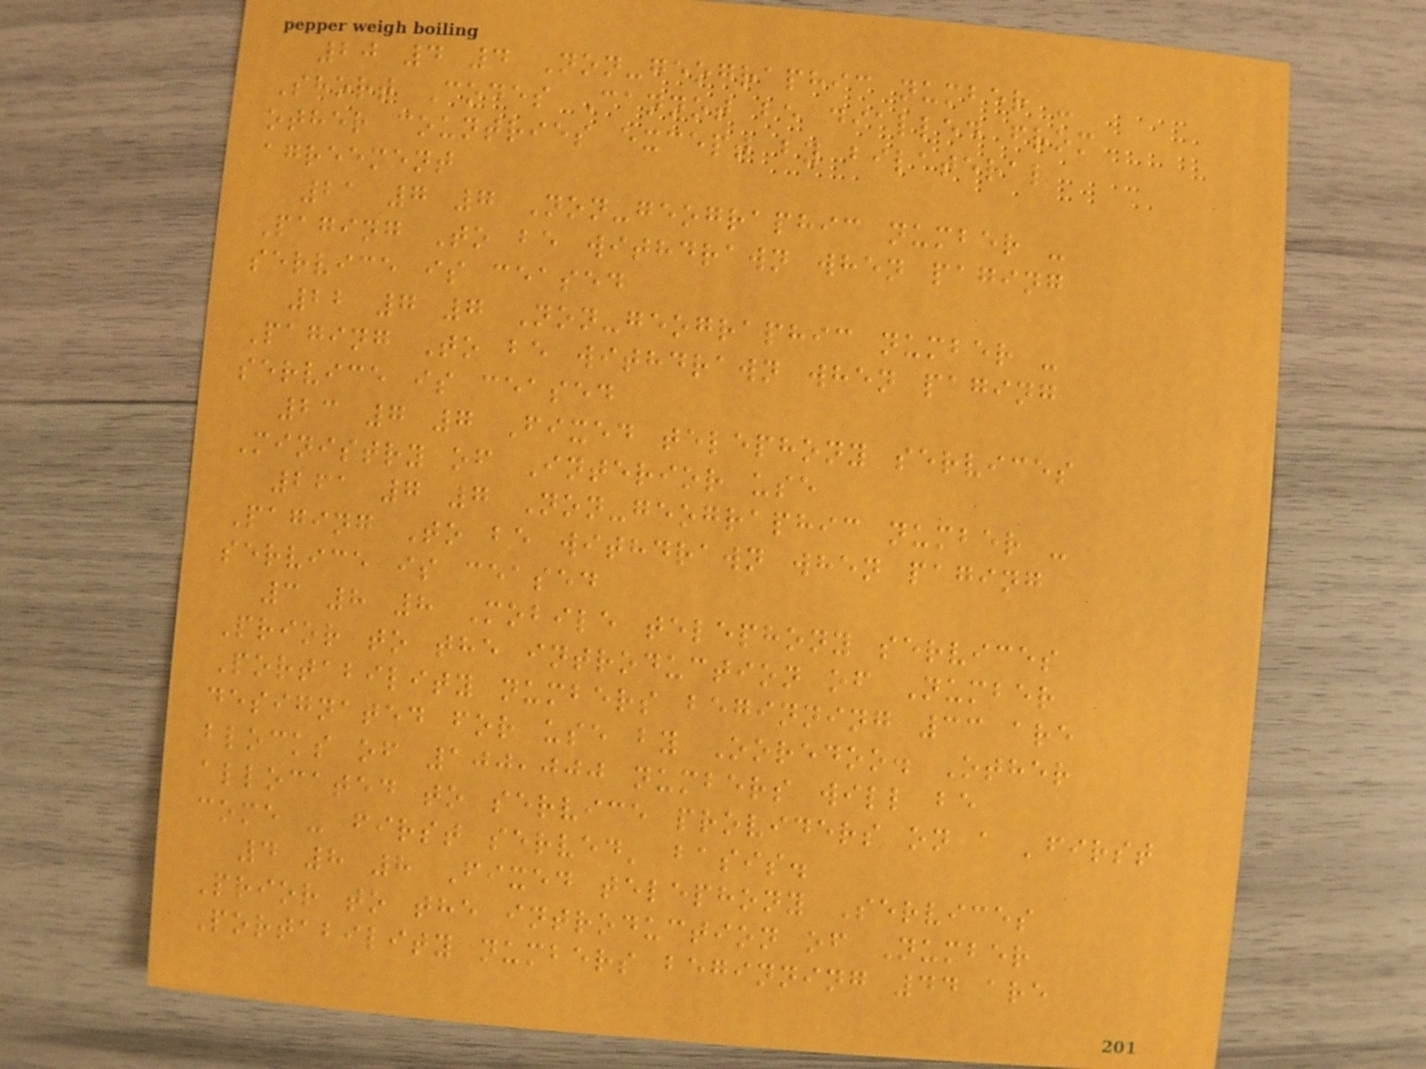20 4 4 Non-geographic number -
Short Codes Cannot be dialled from
other countries except by bilateral
agreement
21 7 7 Non-geographic number -
Paging To be withdrawn when paging
service is ceased
22 7 7 Non-geographic number -
Paging To be withdrawn when paging
service is ceased
23 7 7 Fixed telephony services
Ministry of Interior use
261 7 7 Non-geographic number -
Paging To be withdrawn when paging
service is ceased
3 8 8 Mobile telephony services
Prior to the introduction of Number
Portability numbers beginning 33 are
designated for use by Ooredoo. Other
blocks of 100,000 numbers will be
allocated to service providers on a 'first
come - first served' basis.
4 8 8 Fixed telephony Services
Prior to the introduction of Number
Portability numbers beginning 44 are
